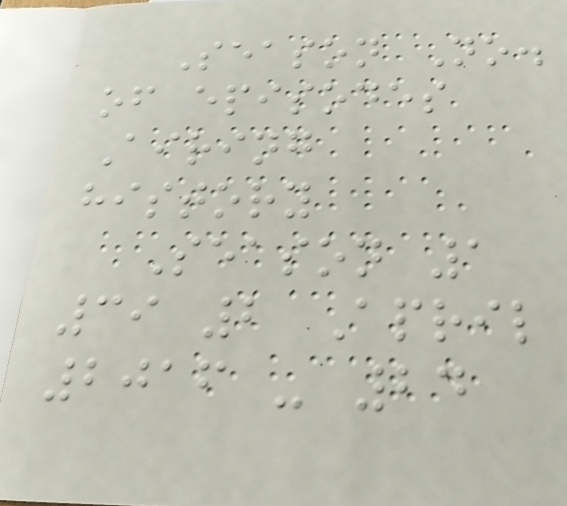Season No.
of episodes
Airing
history
Season 1
39 2 April
2016 - 24
